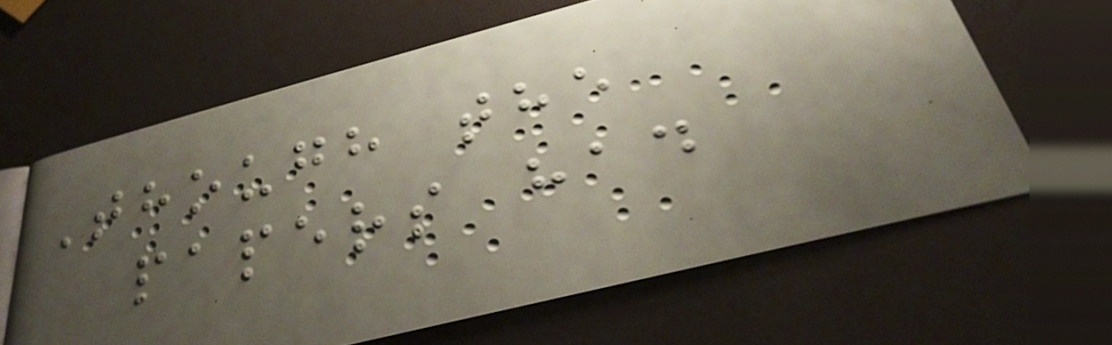Though the
papers had
